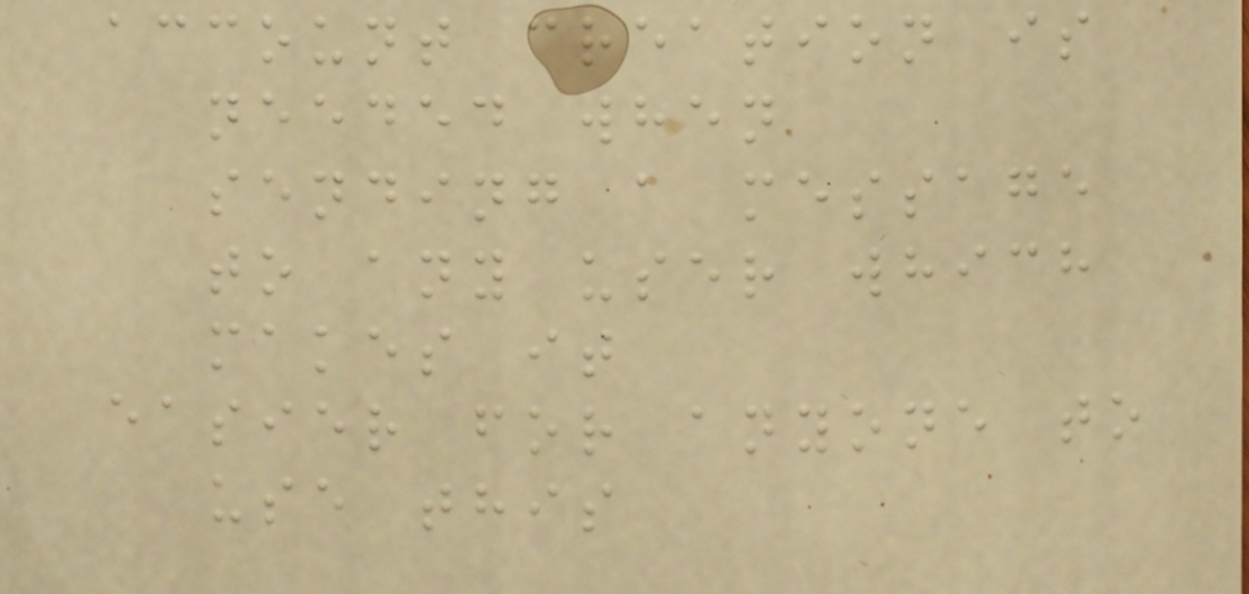account creation is
needed when
sending a message
to any user which
makes it
easier for anyone to
use this
